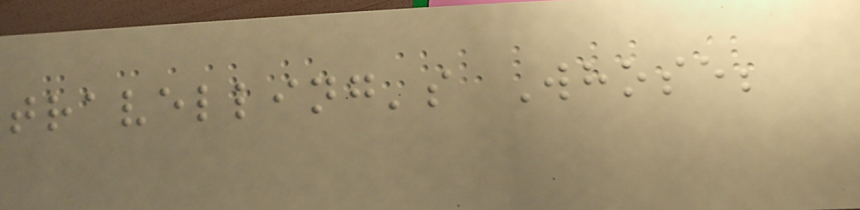travelling's Whose;
